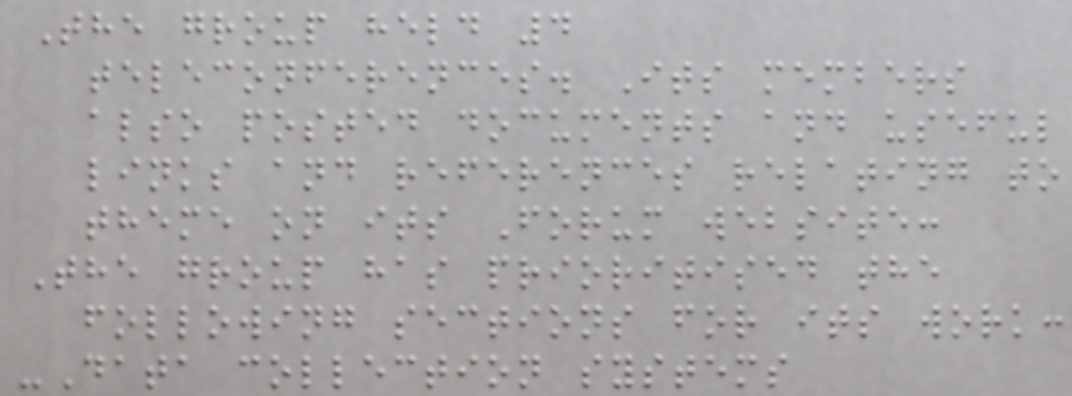The group held 4
teleconferences. Its members
also posted documents and useful
links and references relating to
theme on its Forum website:
The group has prioritised the
following sections for its work:
-Data collection systems
